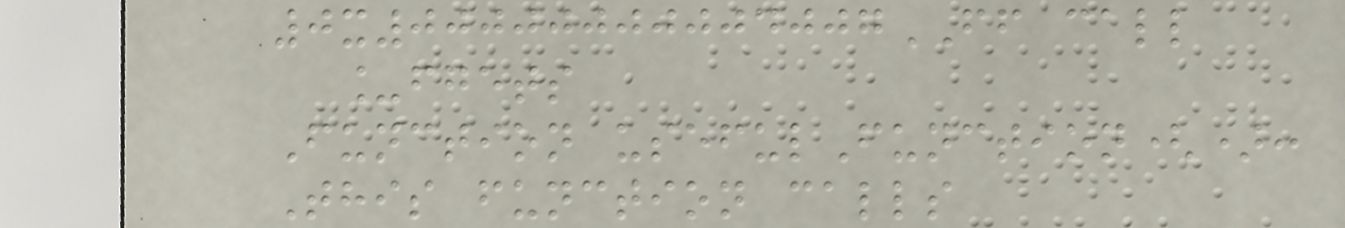0x00000000004007FF call
_fgets
Function usefulFunction():
This function calls
